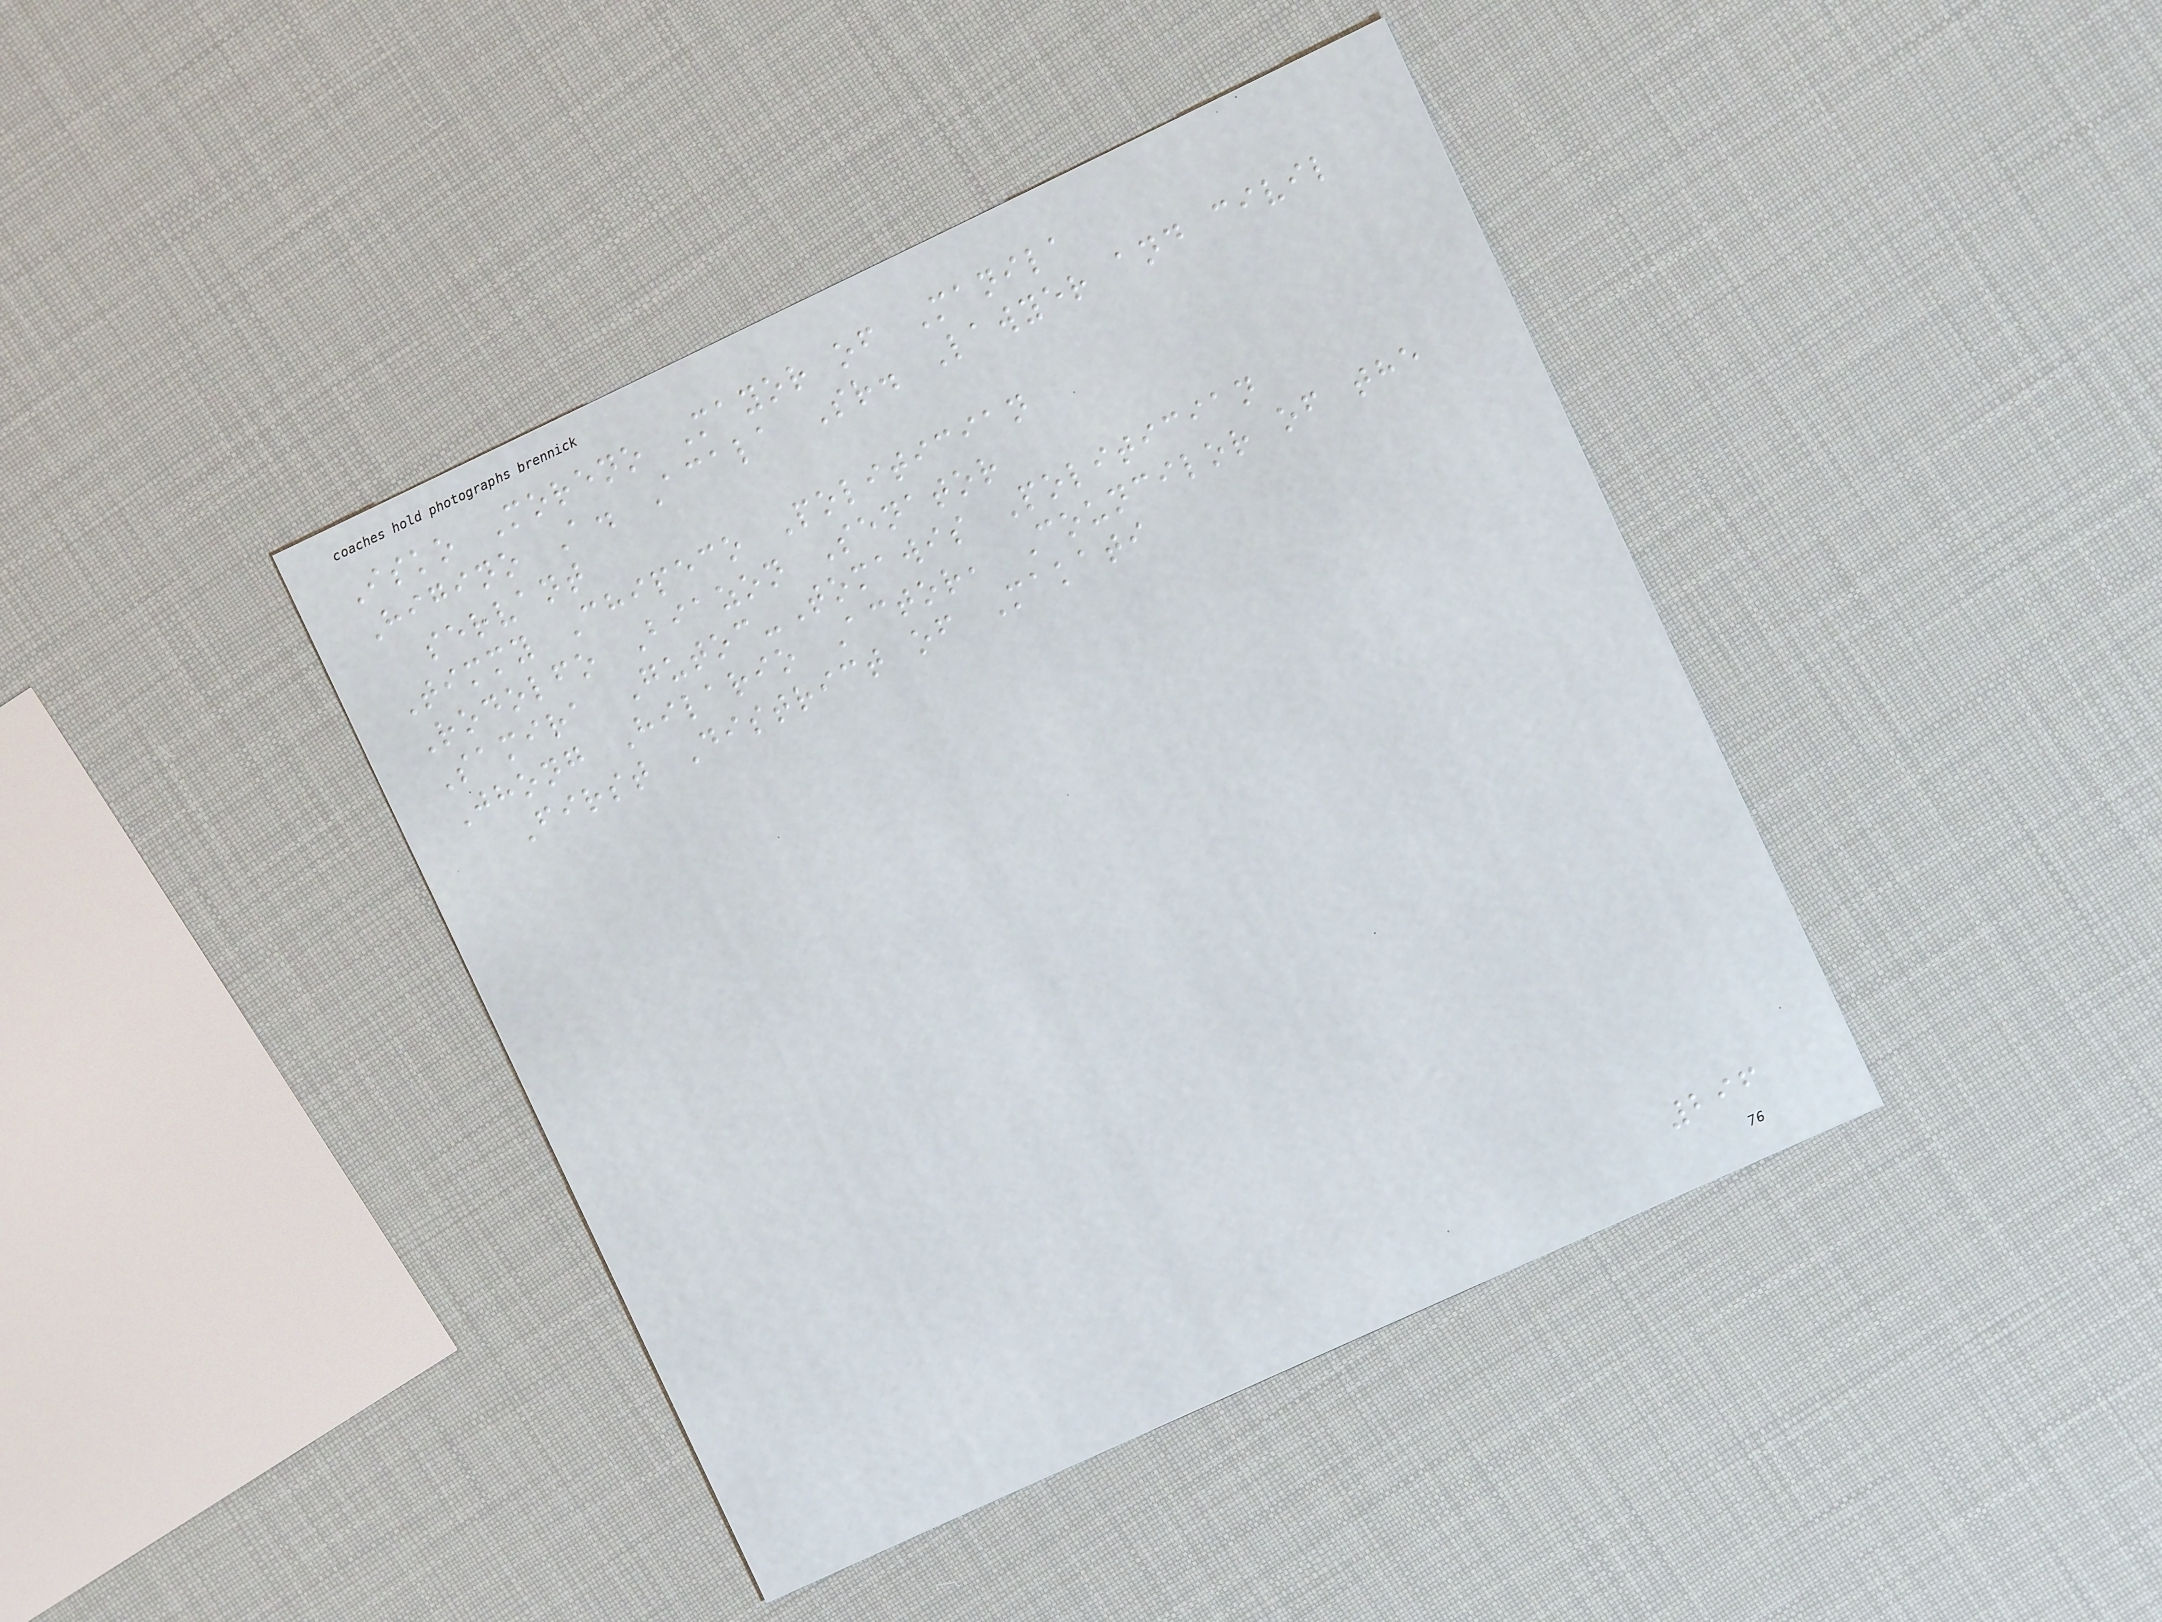Isko Moreno Mayor of Manila
Higino A. Acala Sr. Lawyer and civil
servant
Timmy Chipeco Politician
Rodolfo Biazon Senator
Samira Gutoc-Tomawis Politician
Jhong Hilario Actor, Councilor of the
First District of Makati
296
